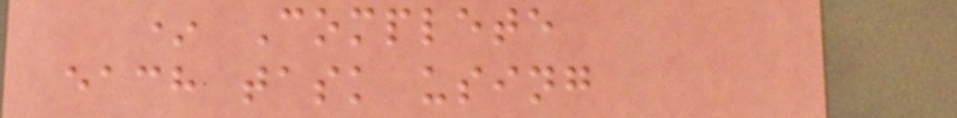* Complete
each task using
